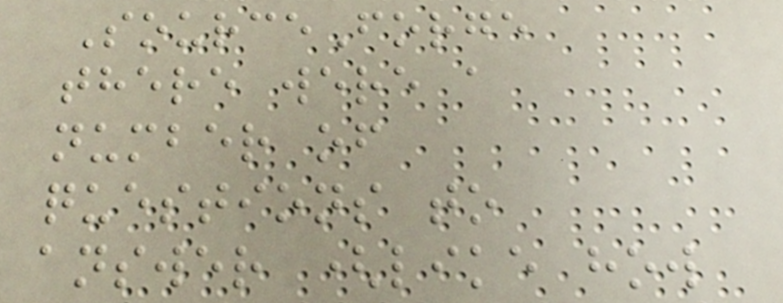SourceForge
there were a
number of
questions to
answer (like how
